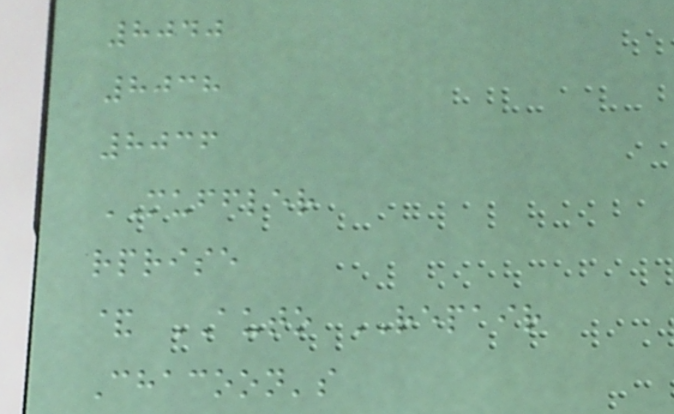8040
8038
8036
MUFFLER
rprise
& AUTO REPAIR
Chacoon's
